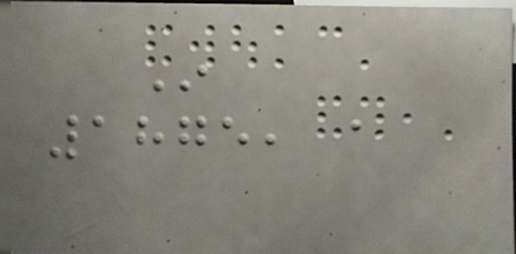In
1875, a
